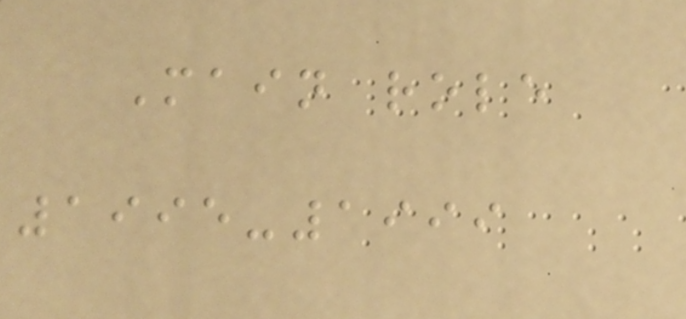Main role
1995-1999
